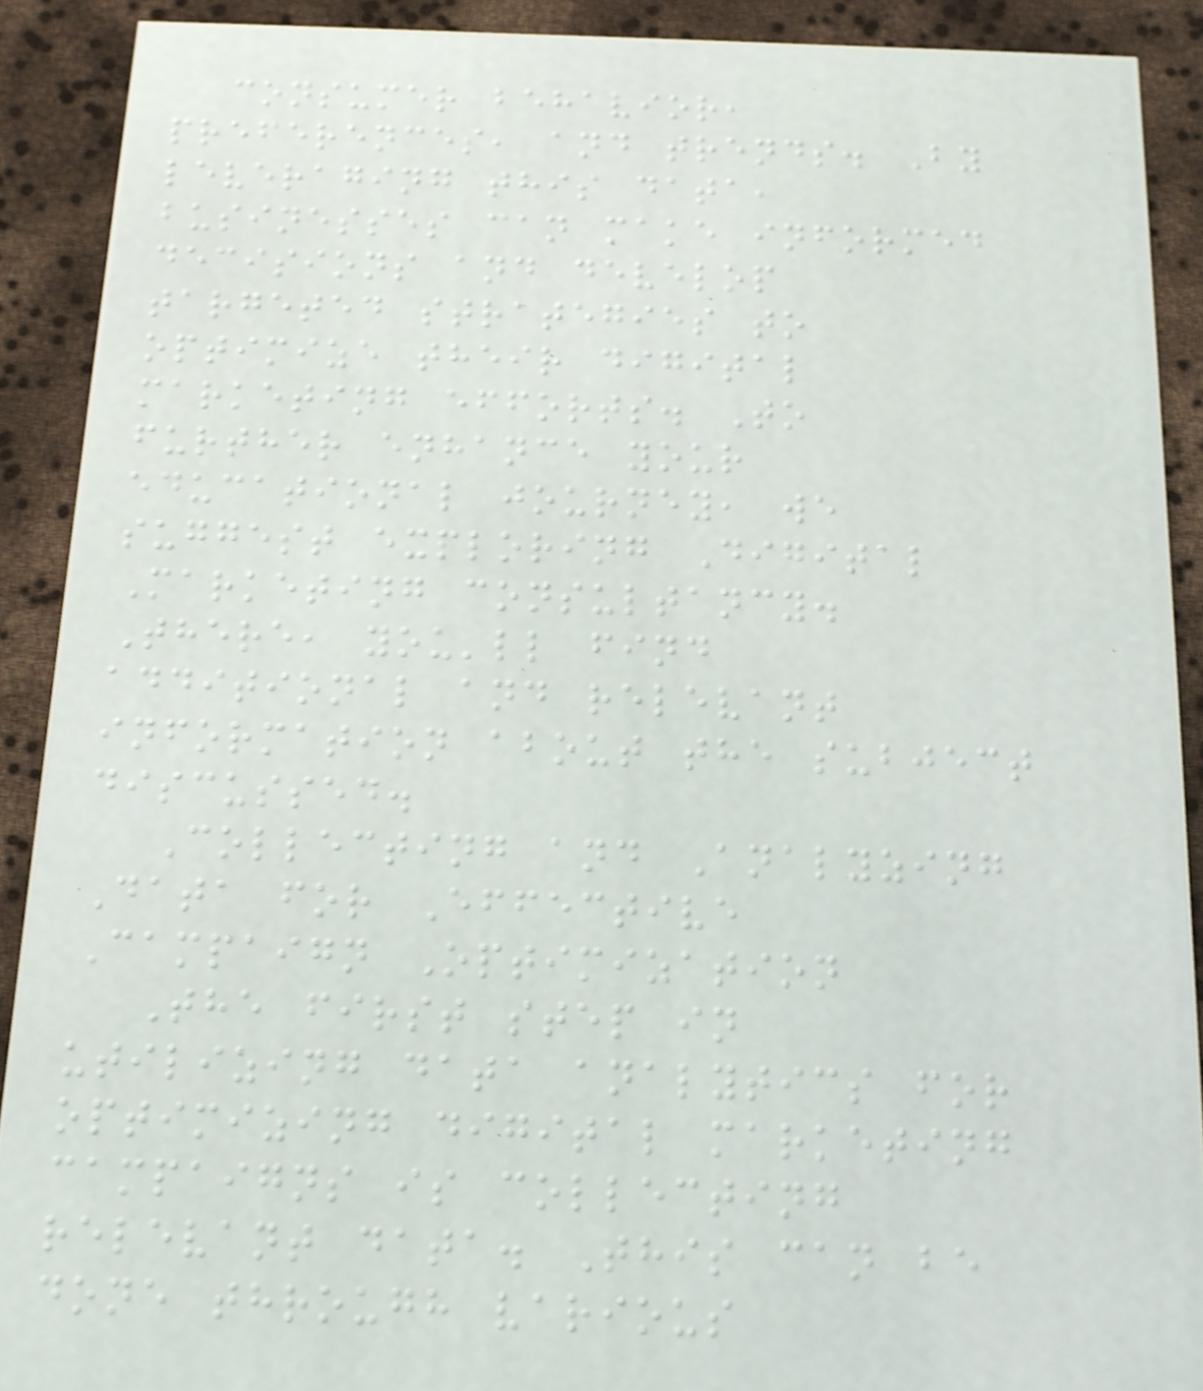consumer behavior,
preferences, and trends. By
leveraging this data,
businesses can make informed
decisions and develop
targeted strategies to
optimize their digital
marketing efforts. To
further enhance your
educational journey, we
suggest exploring Digital
Marketing consultancy.
There, you'll find
additional and relevant
information about the subject
discussed.
Collecting and Analyzing
Data for Effective
Campaign Optimization
The first step in
utilizing data analytics for
optimizing digital marketing
campaigns is collecting
relevant data. This can be
done through various
